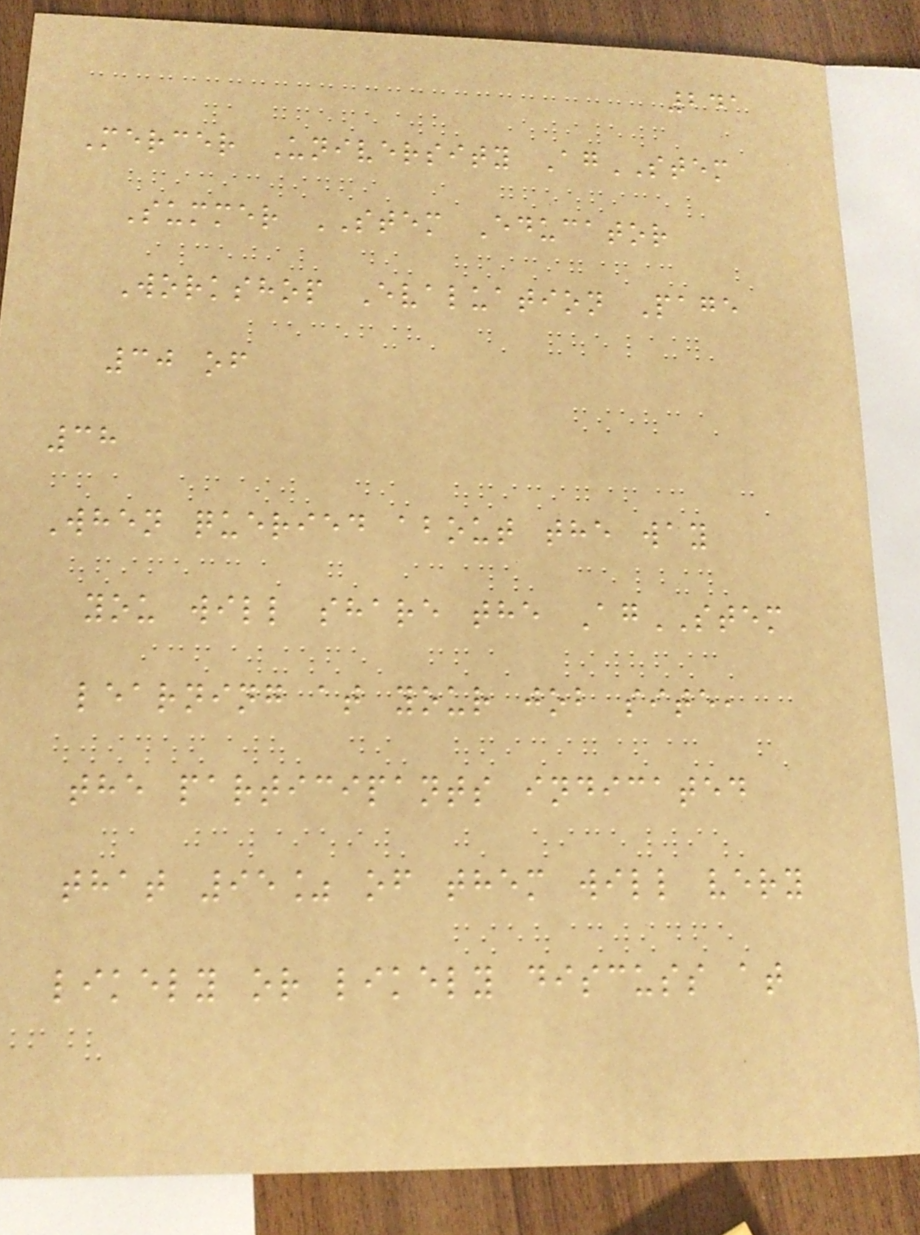241
Mercer University AgSTEM
Summer STEM Educator
Workshop Evaluation Page
30 of
38
When queried about the way
you will share the AgSTEM
learning at your job site,
the participants indicated
that 95% of them will very
likely or likely discuss at
